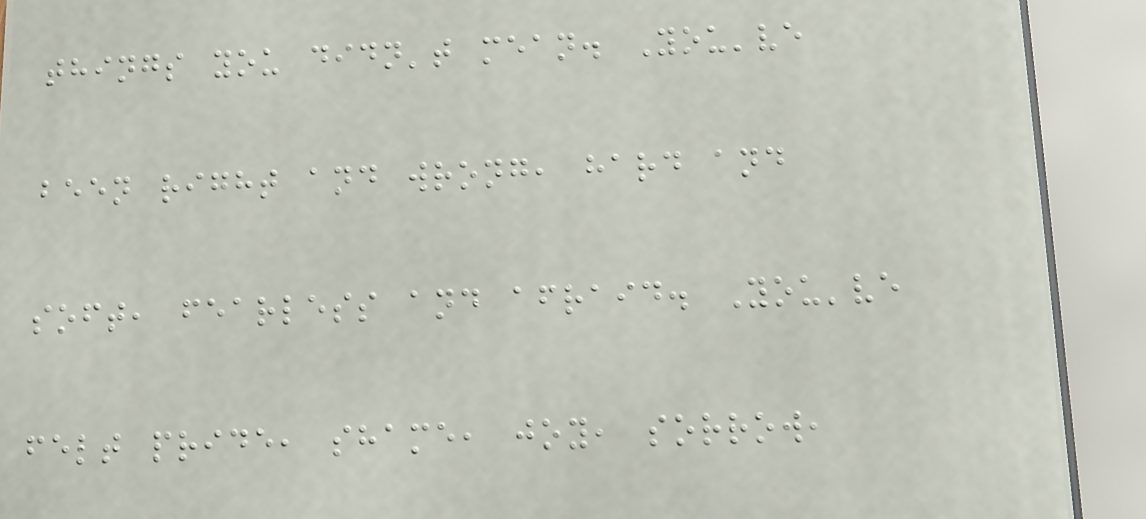things you didn't mean. You've
been right and wrong, hard and
soft, fearless and afraid. You've
felt pride, shame, joy, sorrow,
